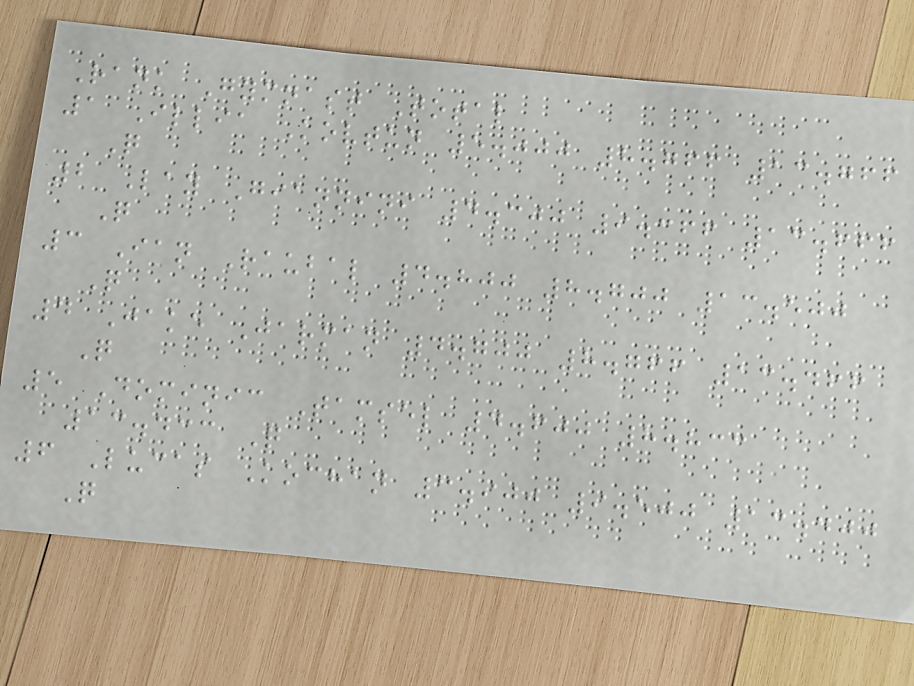Rank Gymnast Total
1 Illia Kovtun 5.000 8.766 13.766
Q
2 Lay Giannini 4.300 9.366 13.666
Q
3 Ian Raubal 4.800 8.700 13.500
Q
4 Jake Jarman 4.700 8.766 13.466
Q
5 Dominic Tamsel 4.600 8.833
13.433 Q
6 Lucas Kochan 3.900 9.500 13.400
Q
